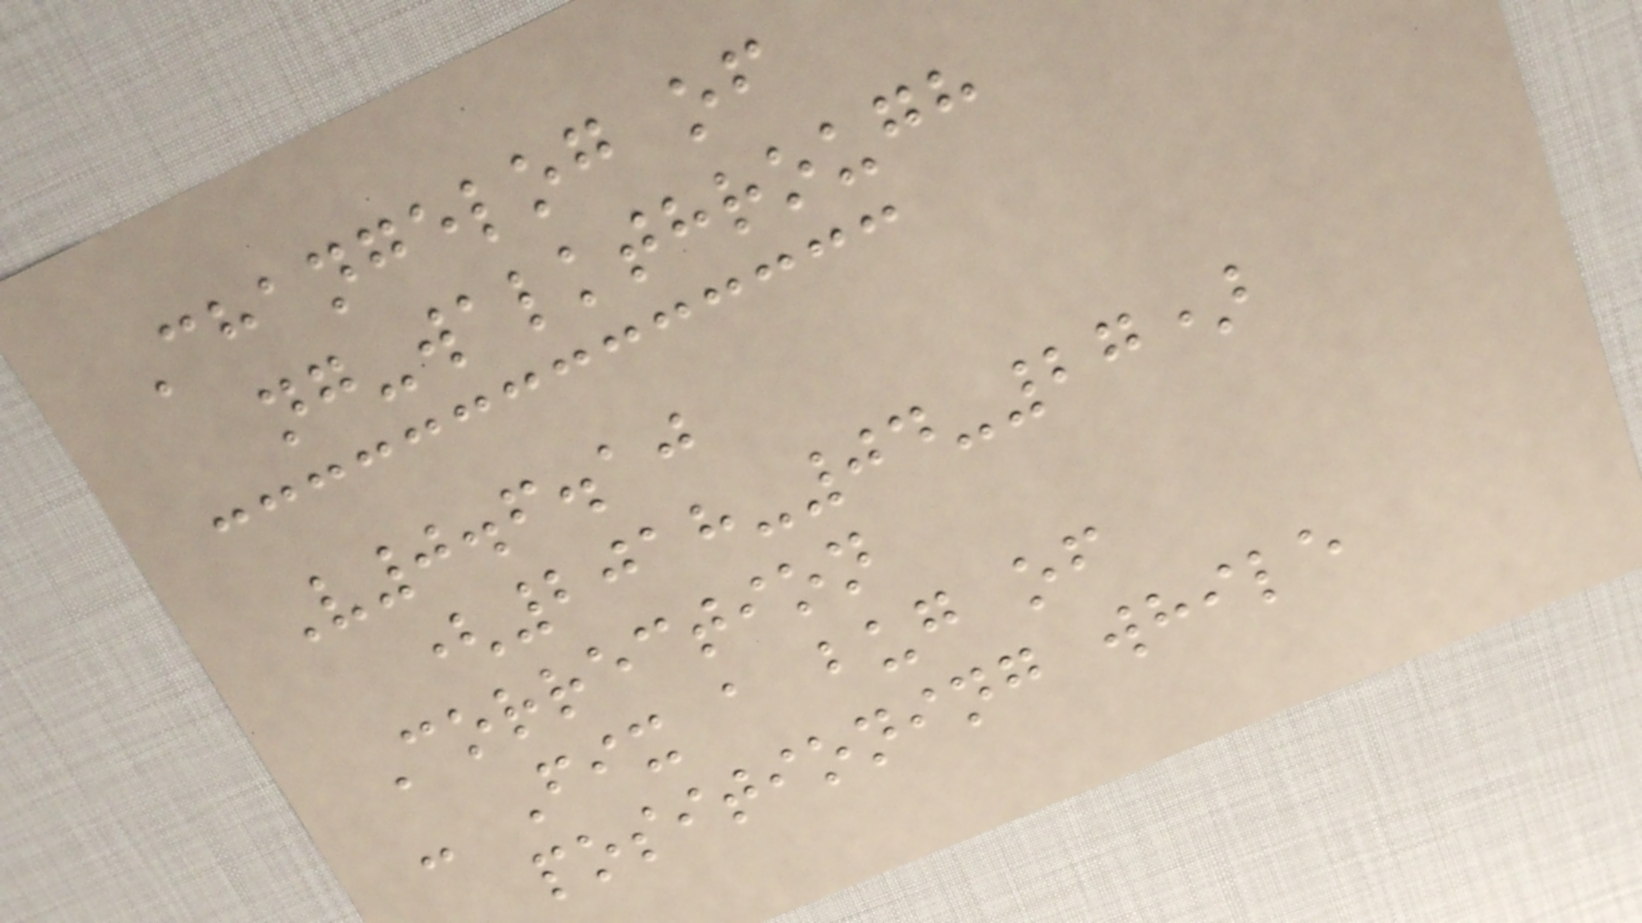Changelog of
ng-walkthrough
V0.6.10
(2018-04-27)
Correction
- Fix a bug of
positioning while
